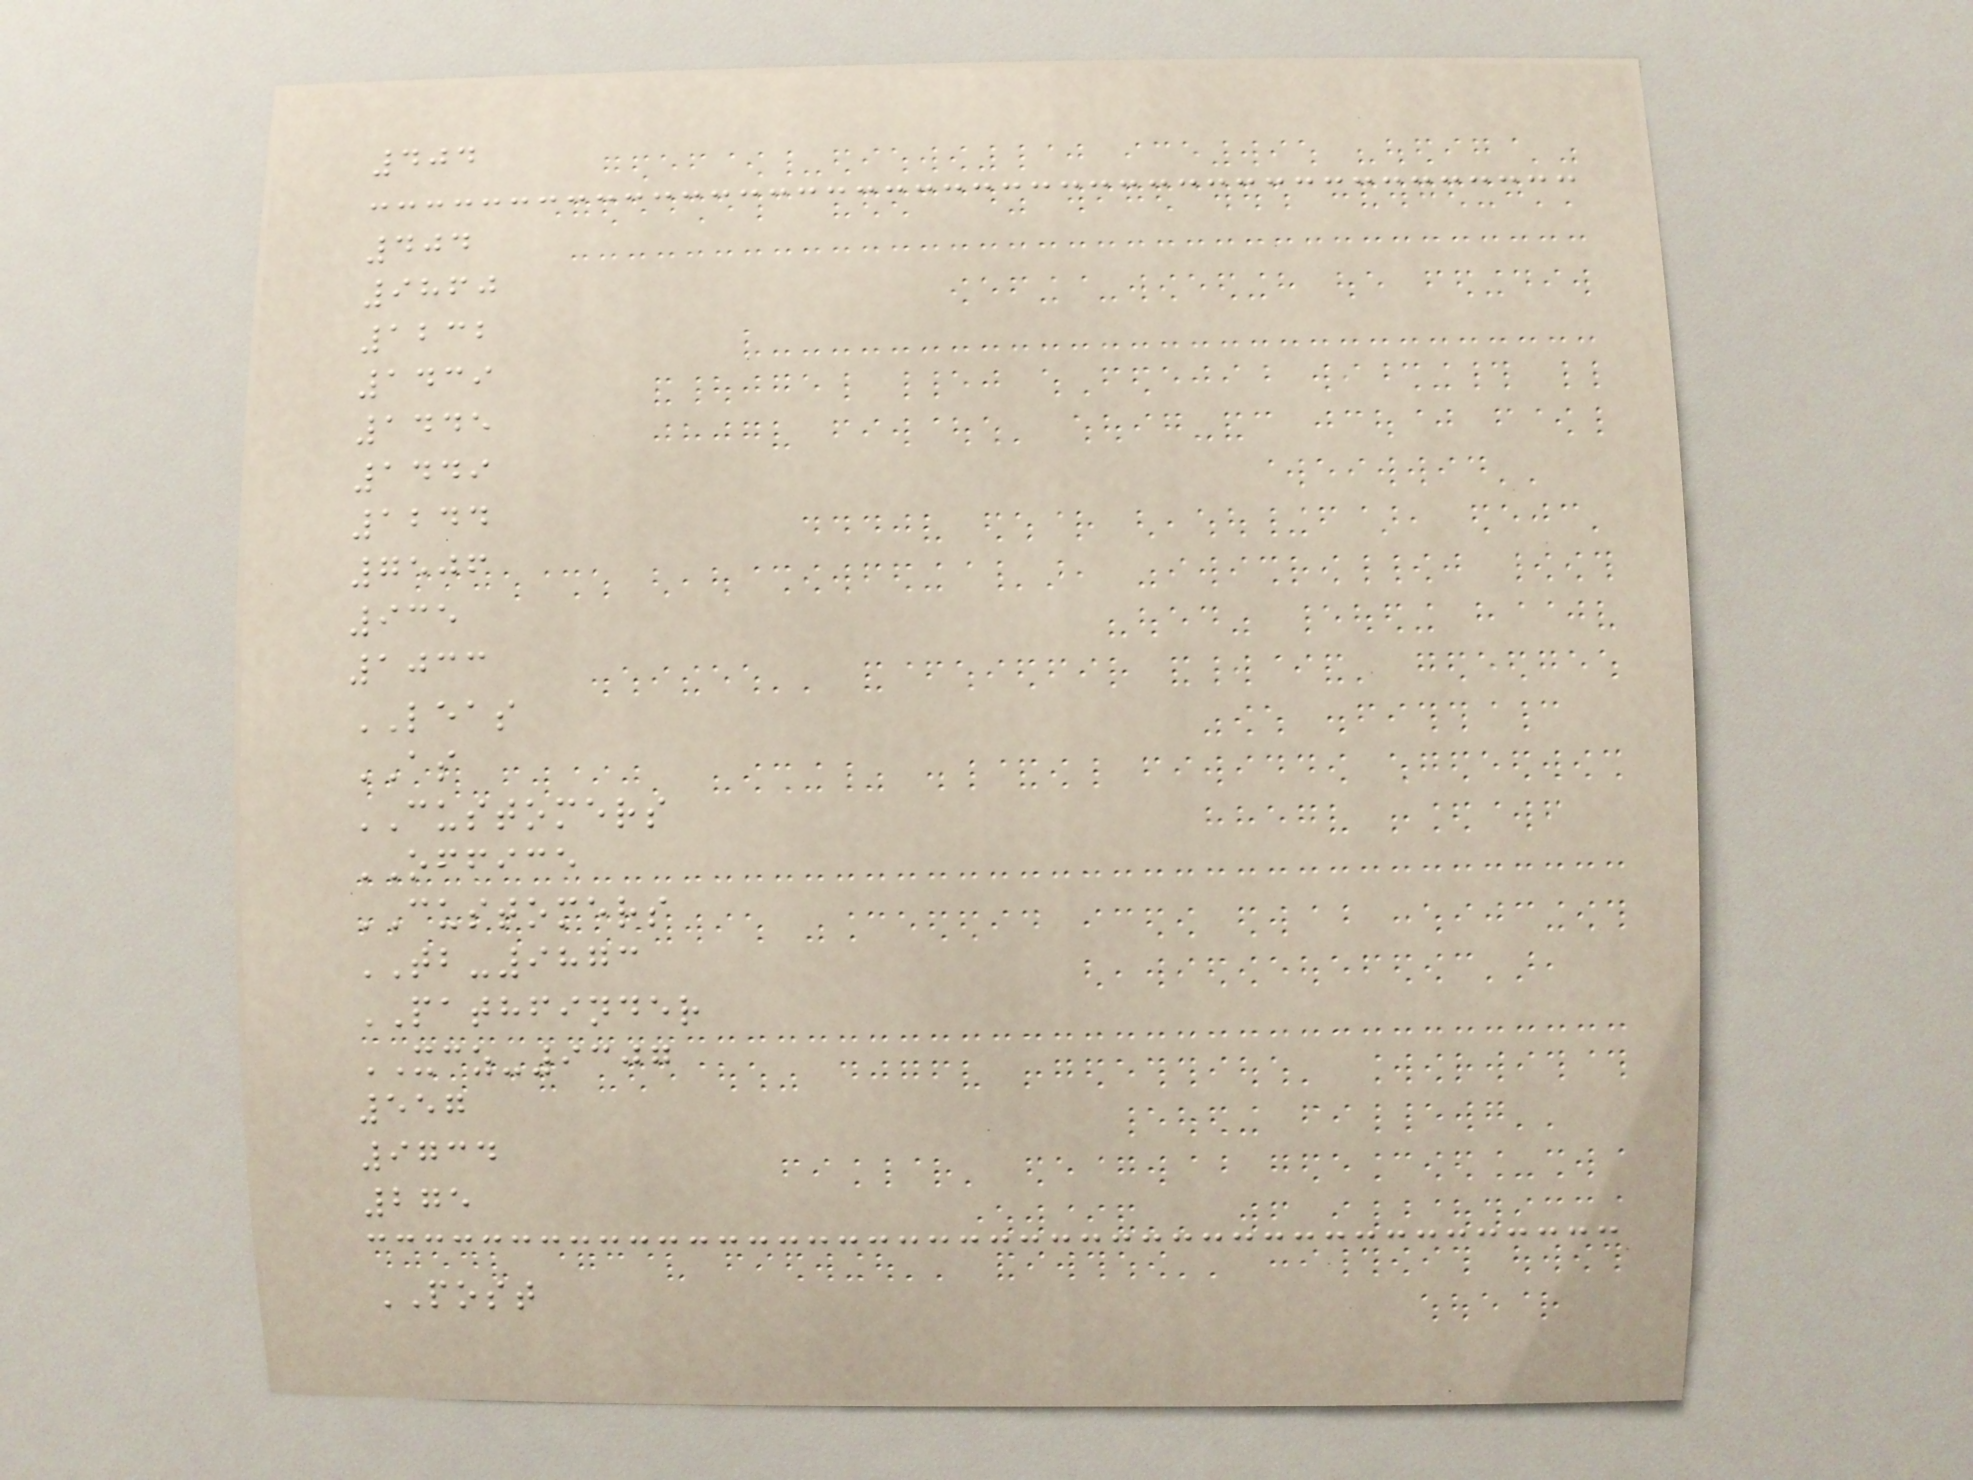404
404
9860
1232
1439
1445
1449
1244
7506
935
1033
LEAS
AS
CUSTOMERS
OFFICE
CUSTOMERS
TB-9873
PATHFINDER
XCZ-9307
557
9734
275
POST
